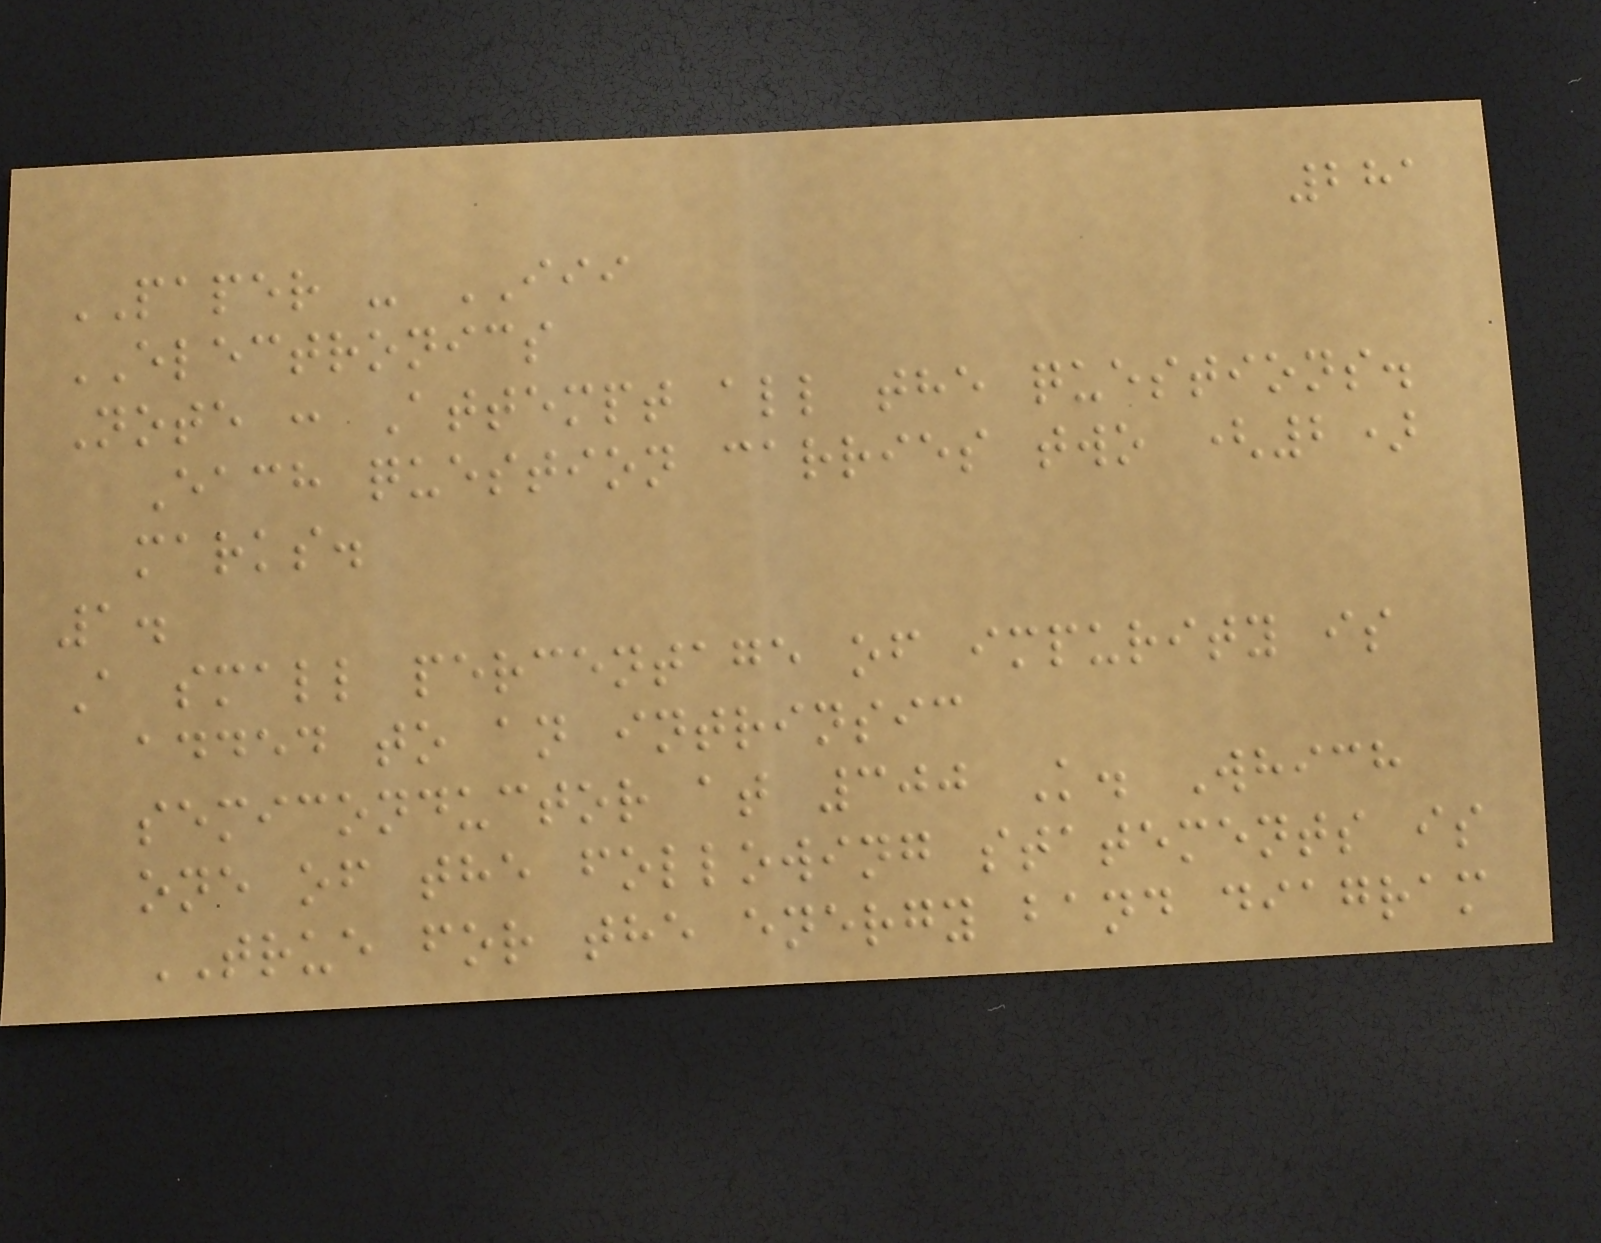281
PAPER - III
ELECTRONICS
Note : Attempt all the questions.
Each question carries two (2)
marks.
1.
A small percentage of impurity is
added to an intrinsic
semiconductor at 300 K. Which
one of the following statements is
TRUE for the energy band diagram
